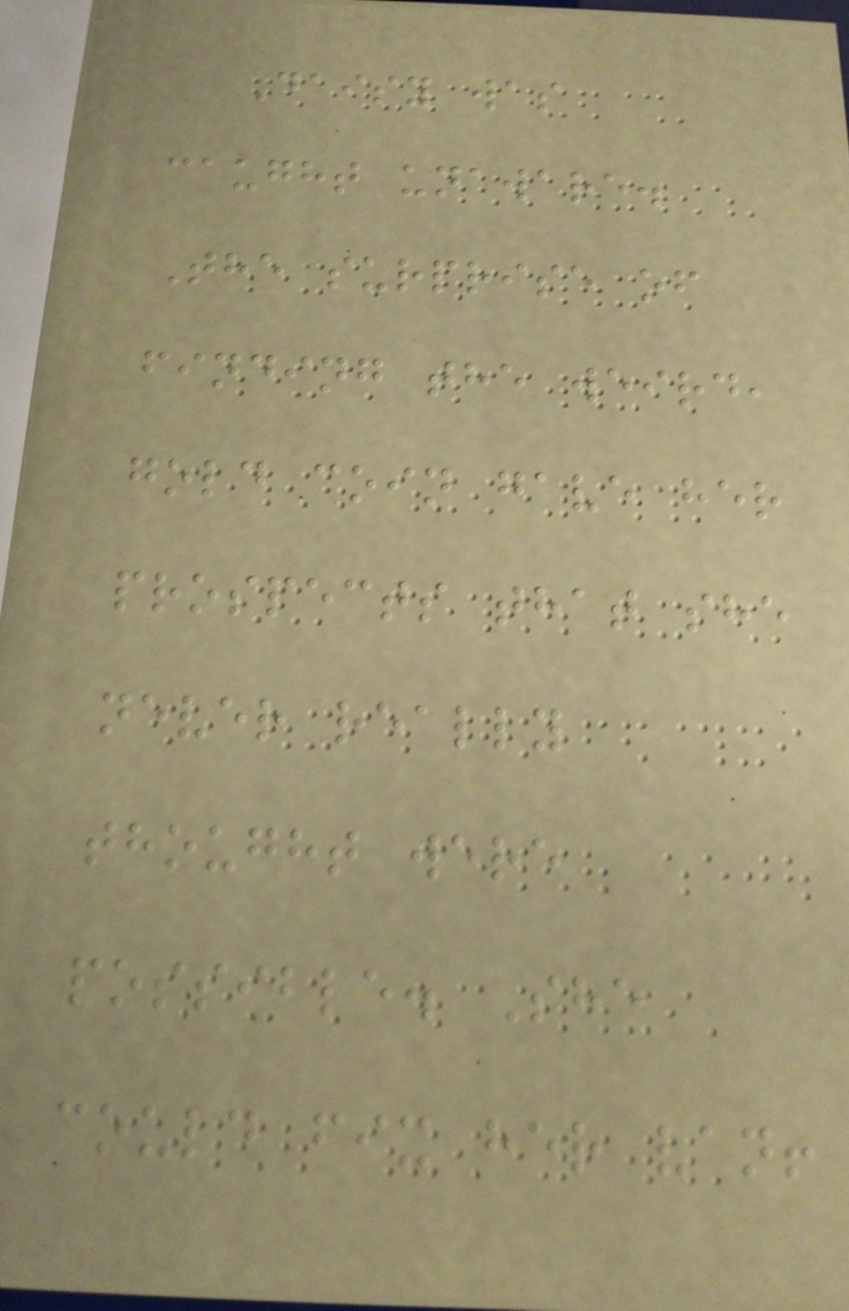Daisy was
caught unaware.
The surprise of
finding the weird,
gold coin gave her
prospects that she
never really
thought were
possible. She
could fix her van!
